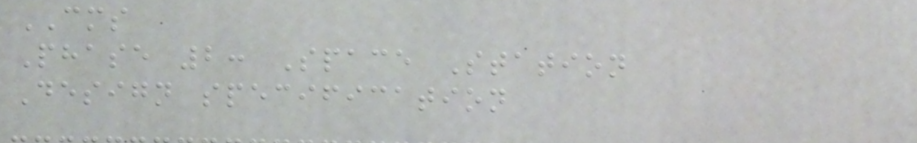CMS
Phase 2: Space Station
Design specification
